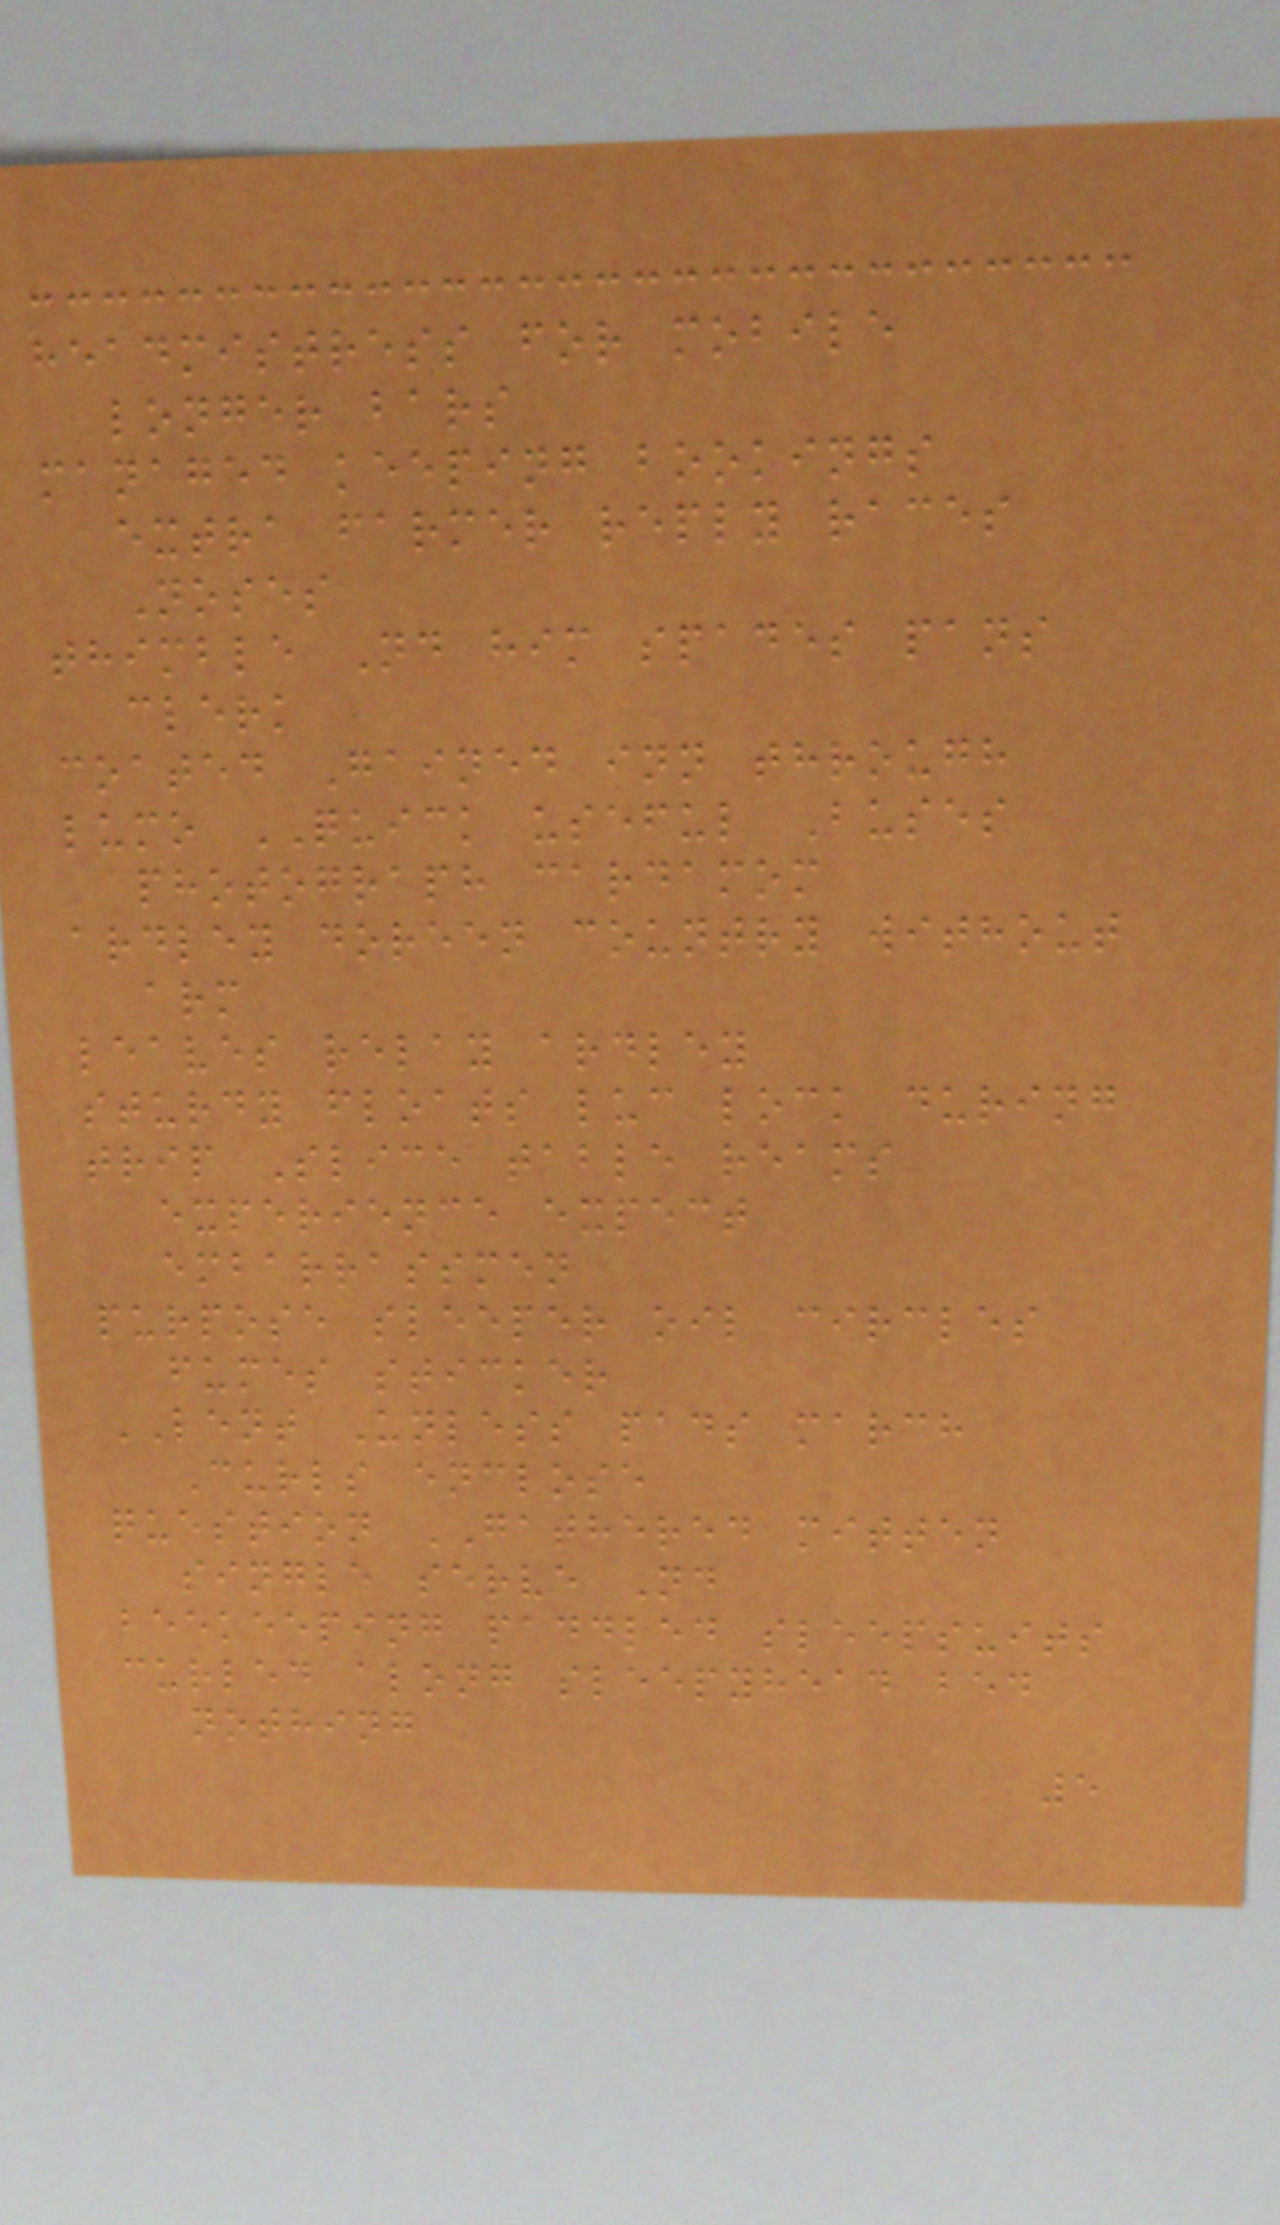headmistress for mobile
longer bars
managed keeping bookings
extra farmer reply races
Noses
thimble Nd him spades pans
clerk
coated Gained inn through
lumo QUICK useful Buses
photograph cardamom
ardley doreen country without
arm
leaves relay ardley
sturdy floats luc lock during
trip Slice table reams
experience expect
embarrassmen
purpose sleeper oil circles
fumes sticker
LENT Unless pads march
Curls enclose
question GATHERED mitten
single serve Nd
beekeeping paddled sleepsuits
curled along sleepyhead bed
nothing
5
